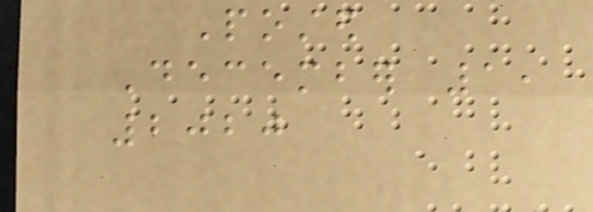Posted
December 1,
2020
